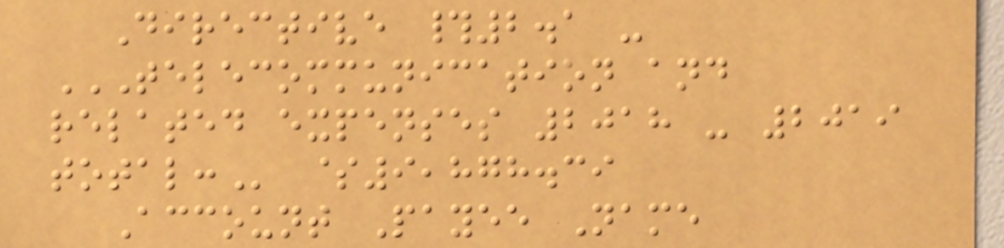Directive #2.1 -
TELECOMMUNICATION AND
RELATED EXPENSES 2018 - 2019
TOTAL: $9,878.39
Account Payee Name
